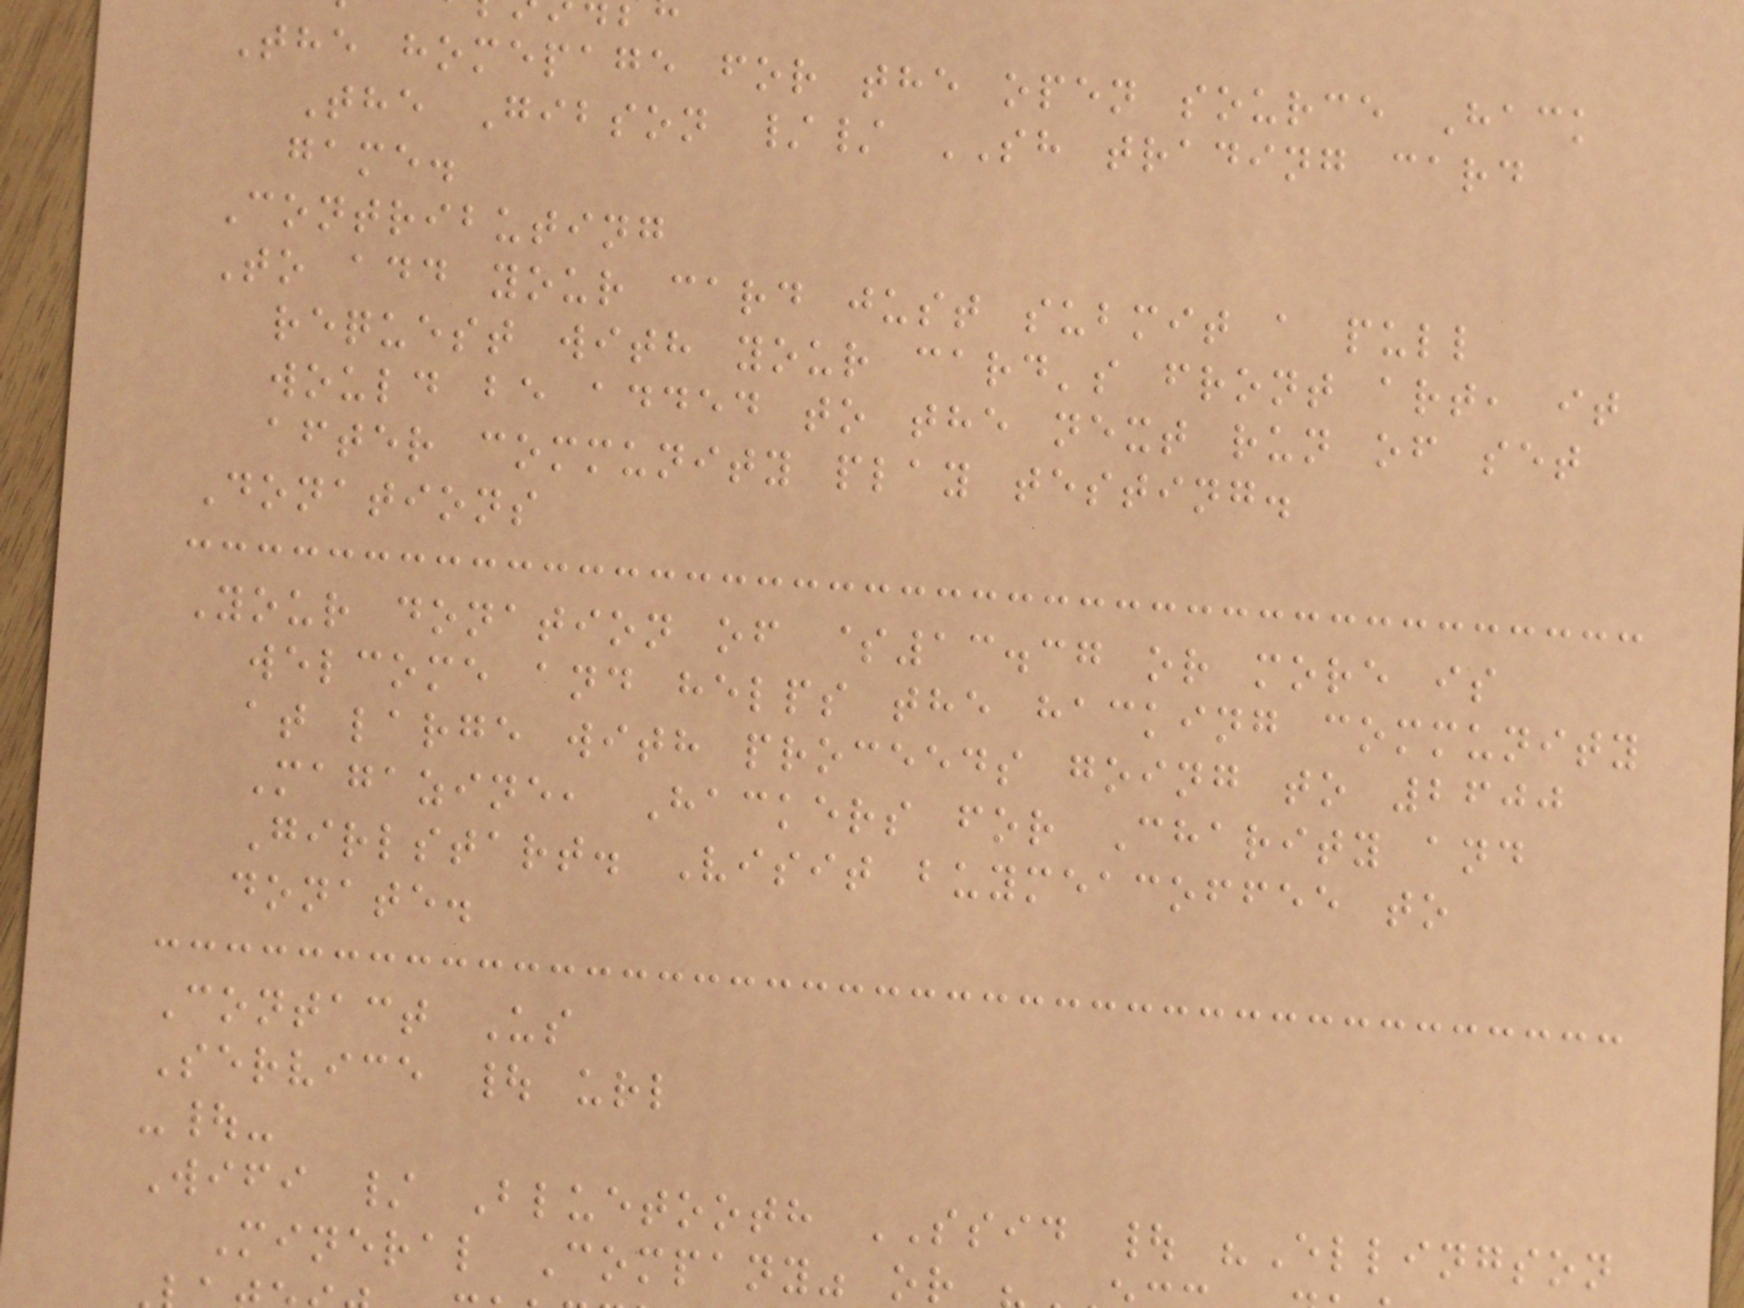The homepage for the open source Hack
The Gibson // SH trading card
game.
Contributing
To add your card just submit a pull
request with your card's front art, it
would be added to the next run of set
after community play testing.
Donations
Your donation of $13.37 or more is
welcome and helps the hacking community
at large with proceeds going to 2600
Magazine, Hackers for Charity and
Girlstart. Visit buymeacoffee to
donate.
Contact Us
Service | url
-|-
Wifi / Bluetooth SSID | "Ellingson
Mineral Company" or
